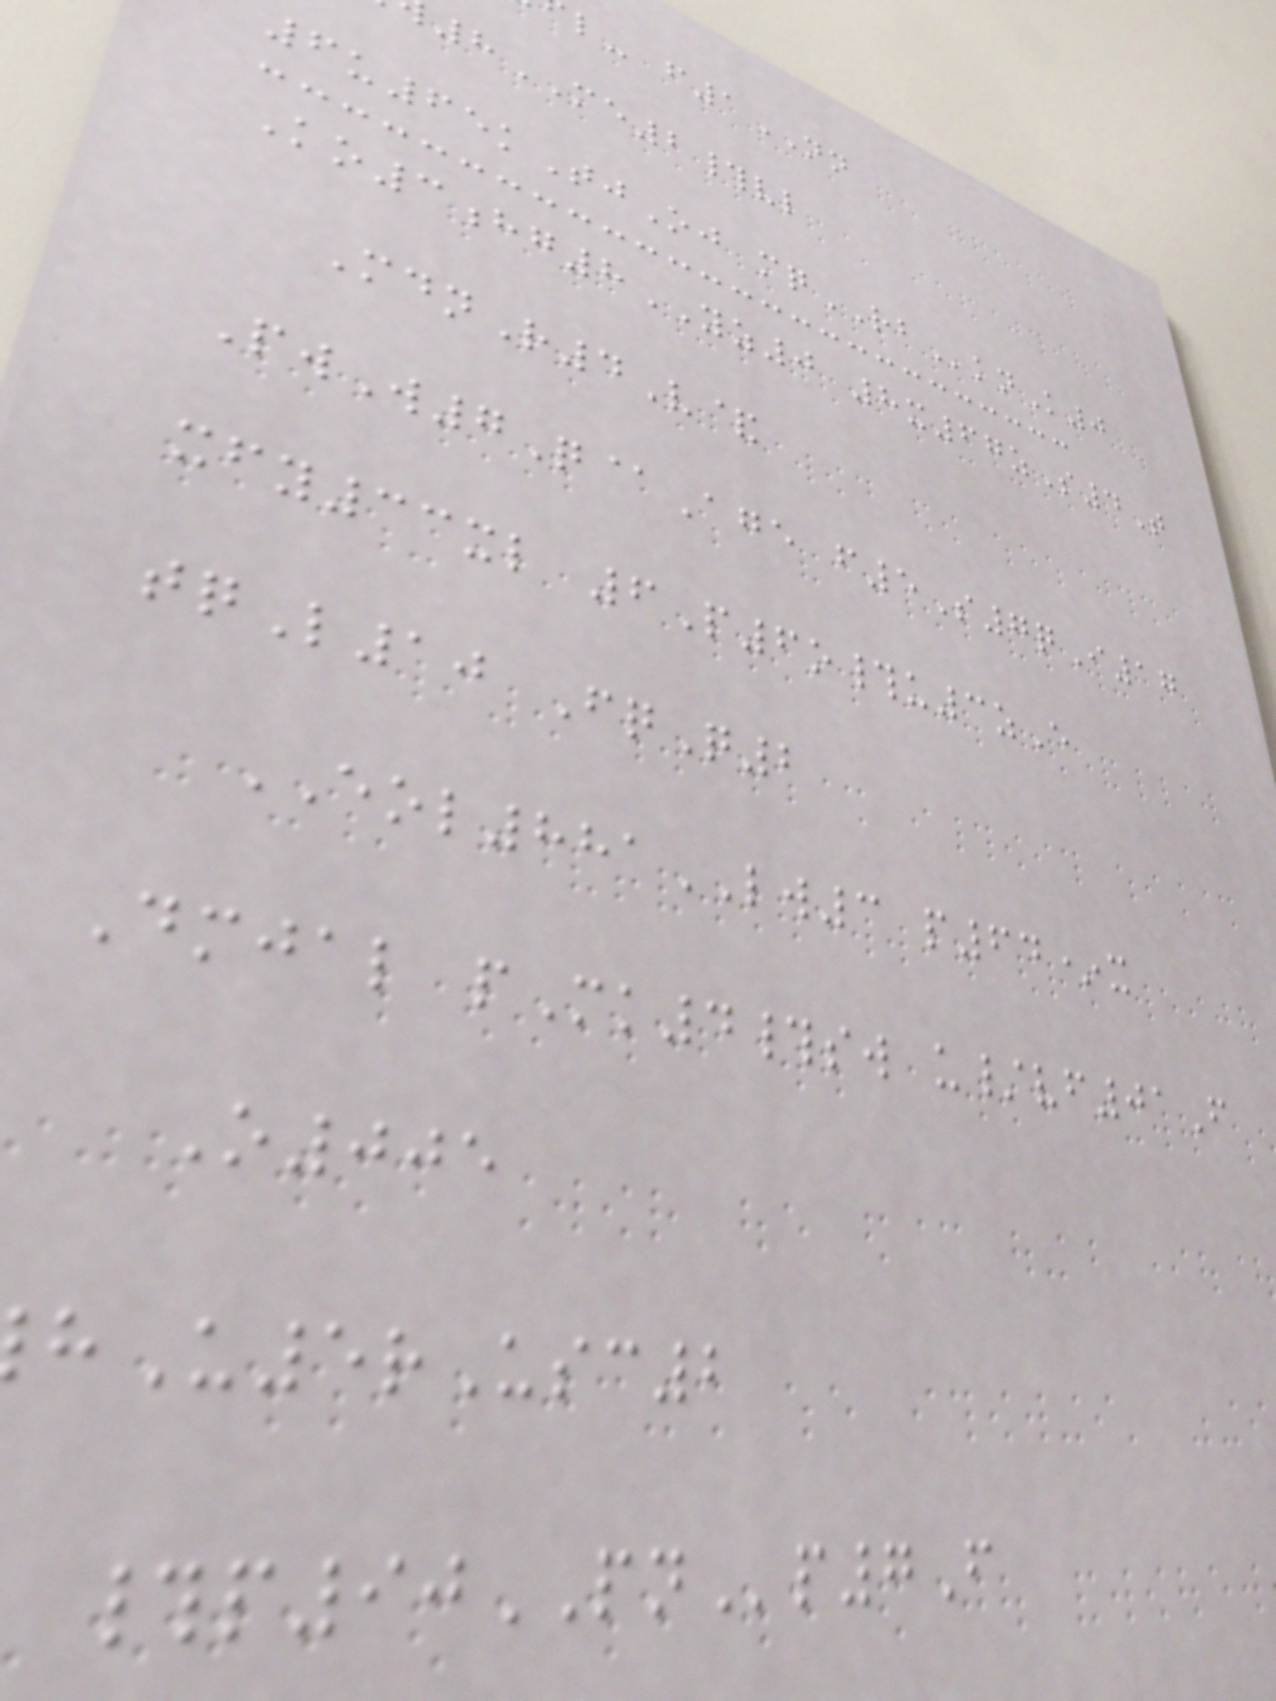l- f1NN
8ME2#vl
6u65kTjOj mqRBknK0
Ko3hg8YZ0 8x67zS4T
MdnR4V&
PwW7Q@Age f5S7qI17
xfy33xl 6P6o#u3zE
tqL10 FqQ2
EOL881LW3 p64*x
Dmjal pMk4#sw u/vf01F
O005
U5rUsc2
#p90PNp7F
